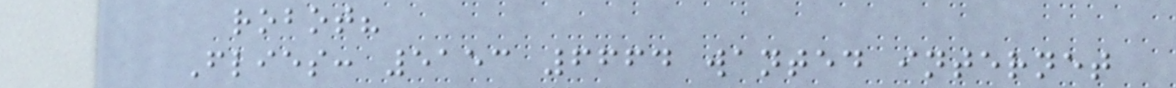robot?
Flies: 5153 6664 wanted internet
